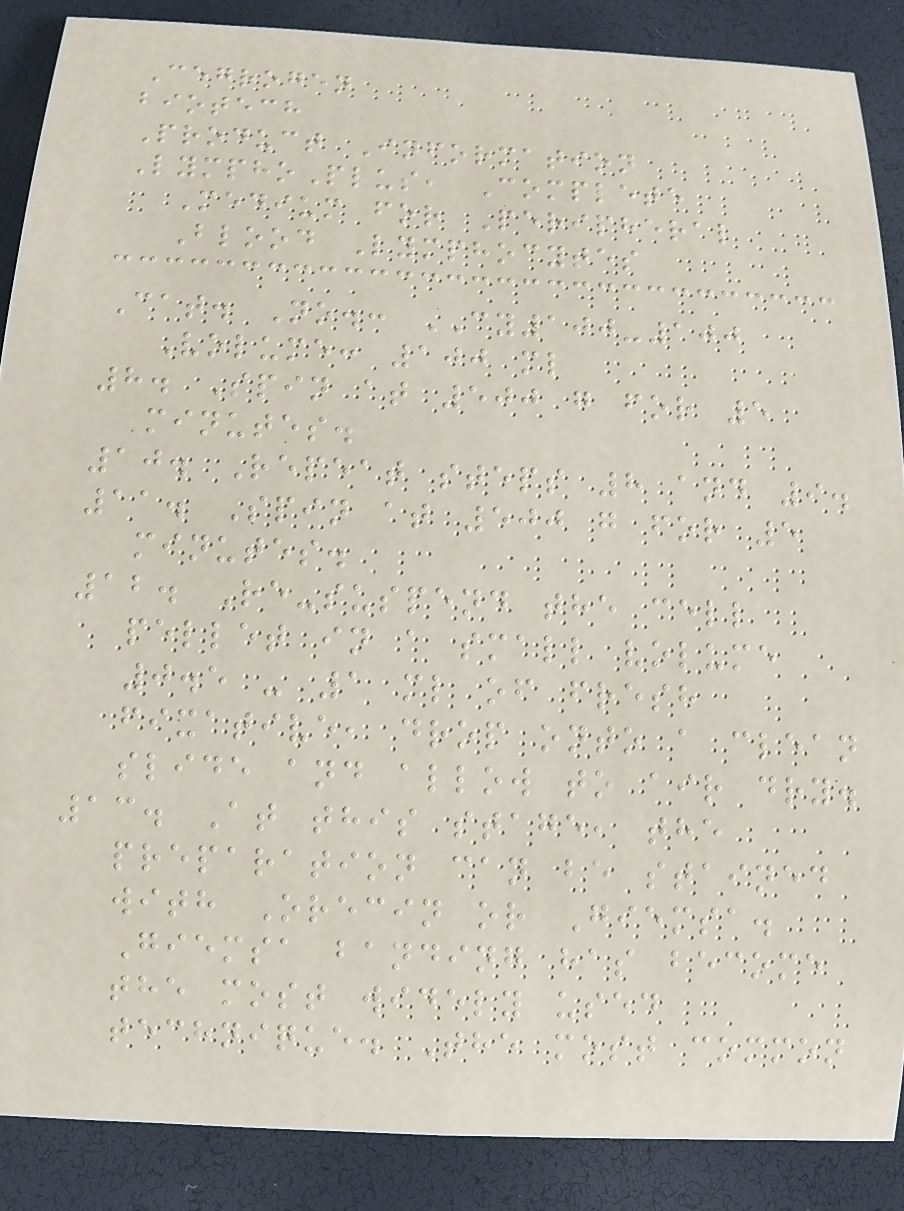Cegrogen
biotech
Product Information
LymphoPlus, Complete
Medium for Peripheral
Blood Lymphocytes
Cat. No.: CY100-100
Volume: 100 ml
8. Spin at 500 g for 5
minutes.
10. Repeat steps 8 and 9.
11. Spin at 500 g for 5
minutes.
12. Re-suspend the cell
pellet in a small volume
0.5 - 1 ml of fresh
fixative, drop onto a clean
slide and allow to air dry.
13. At this stage, the
preparation can be stained
with Orecin or Giemsa.
Giemsa banding has become
the most widely used
technique. The most common
